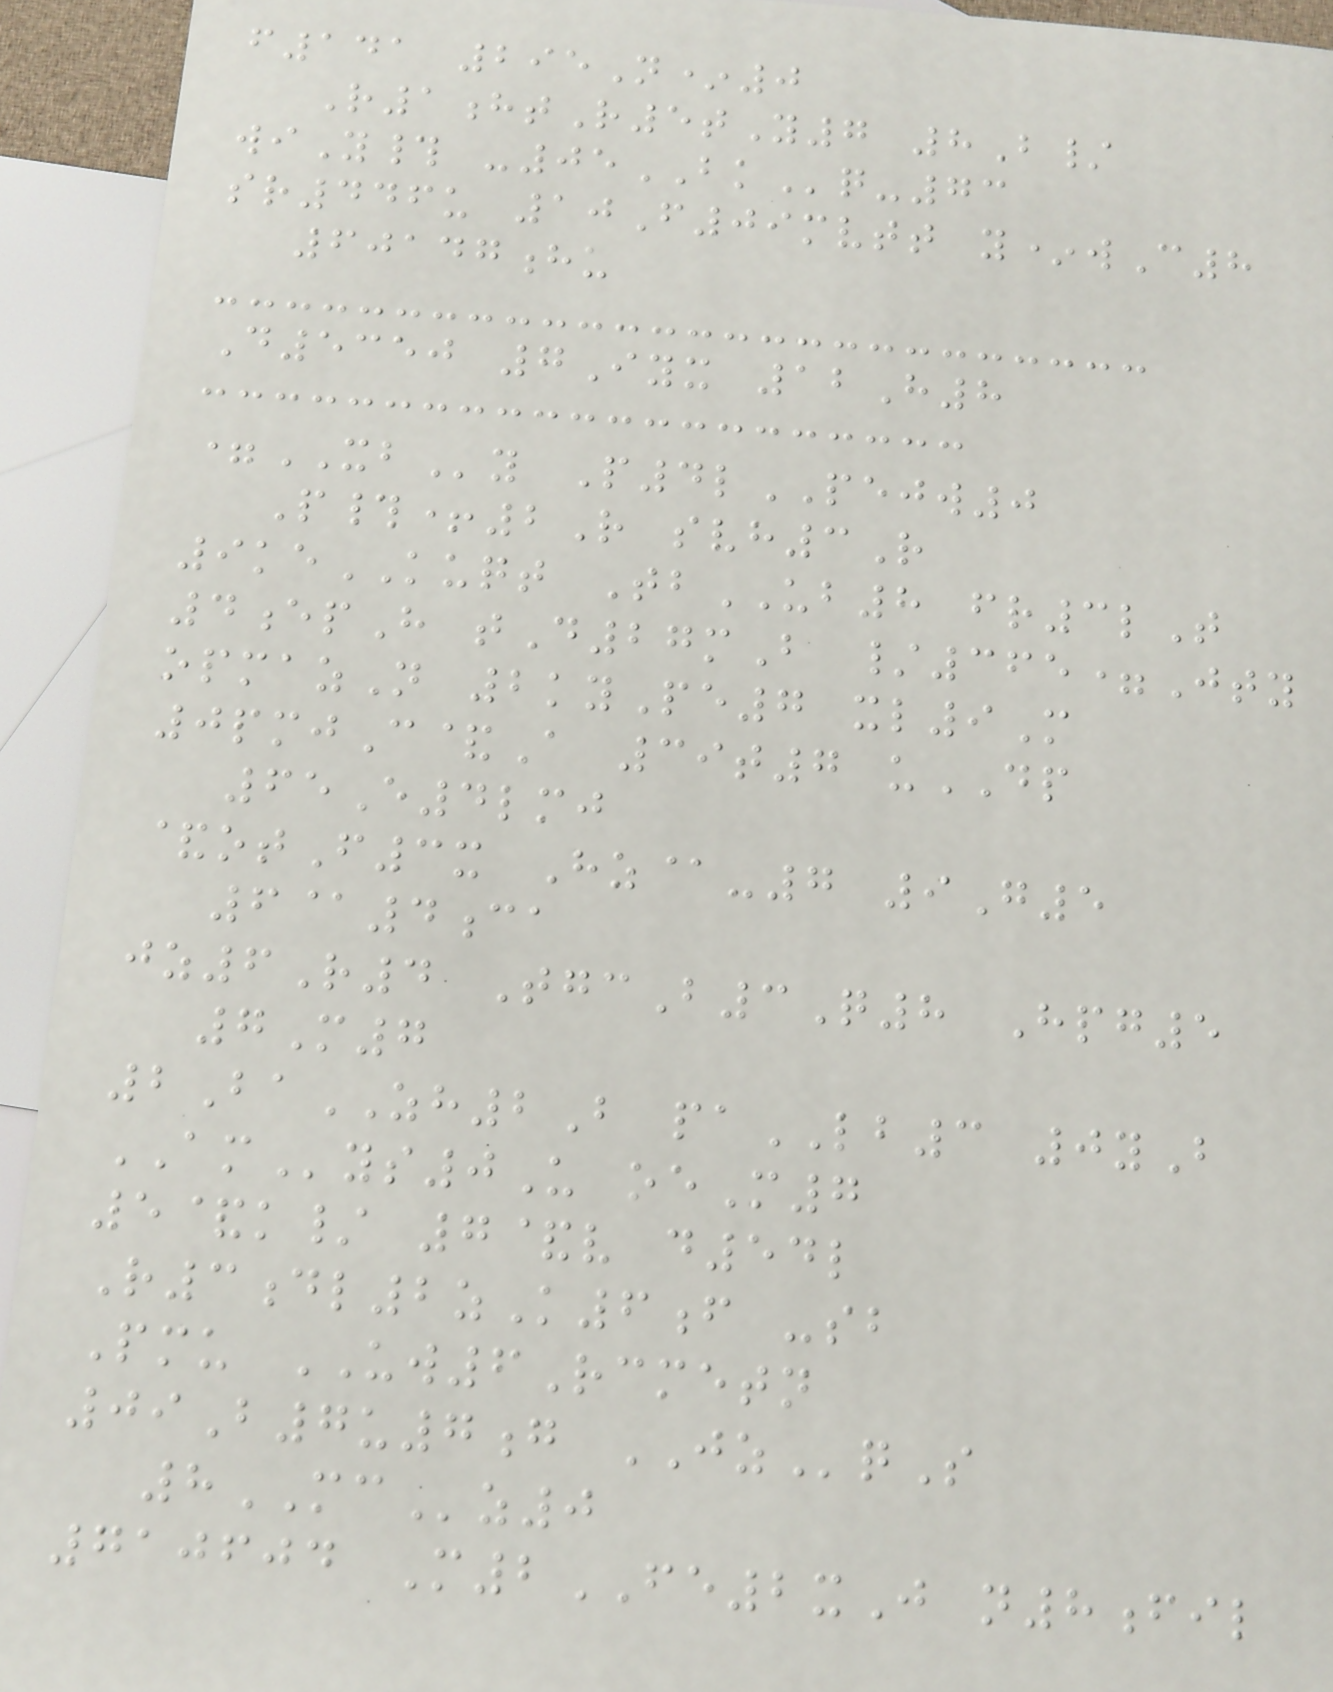f141 295N*0
R1htR5tY7 8B/
wiY# -05BKq-73
sr446u 10F09mvtt y*wC8
60147hu
D5350 7Iyx 12H8
=XBy P4lPEJW0
P#+2R svh3R
9keKUQT TbUB8 fr3lT
4epH tD27mB /365=Jty
opmazN 2kyPe7 xl9M
0pmjC&A 39t7 uDP
65E4lmj
&otF3x Hz@-7 9G5
6@4ca
jz6R4 TgcB3Q8 Hpg5
7M7
2BaZH2B paLB3 0yB
AMys0U oeM7
5&k/ 7&v d54l
R3dl2zK6f -sb
Pmu UW6Rcmetn
09B7u7g JZqS
8MCz0
710604 M2FE2xJ n8fil
